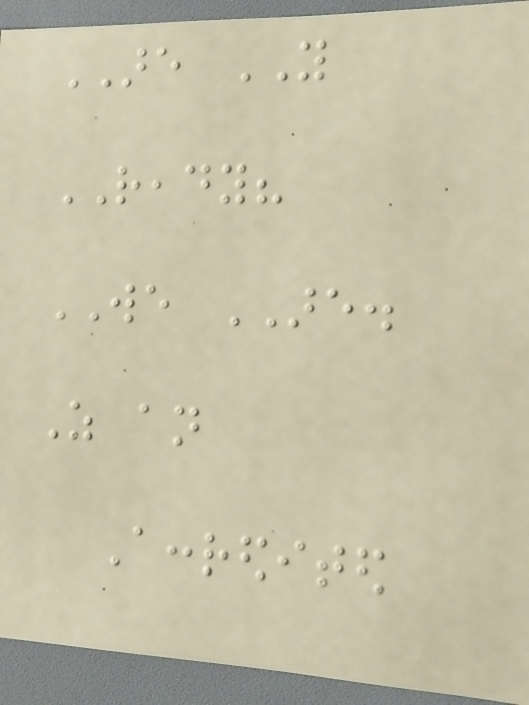ARE YOU
READY?
WE ARE.
As an
Accredited
